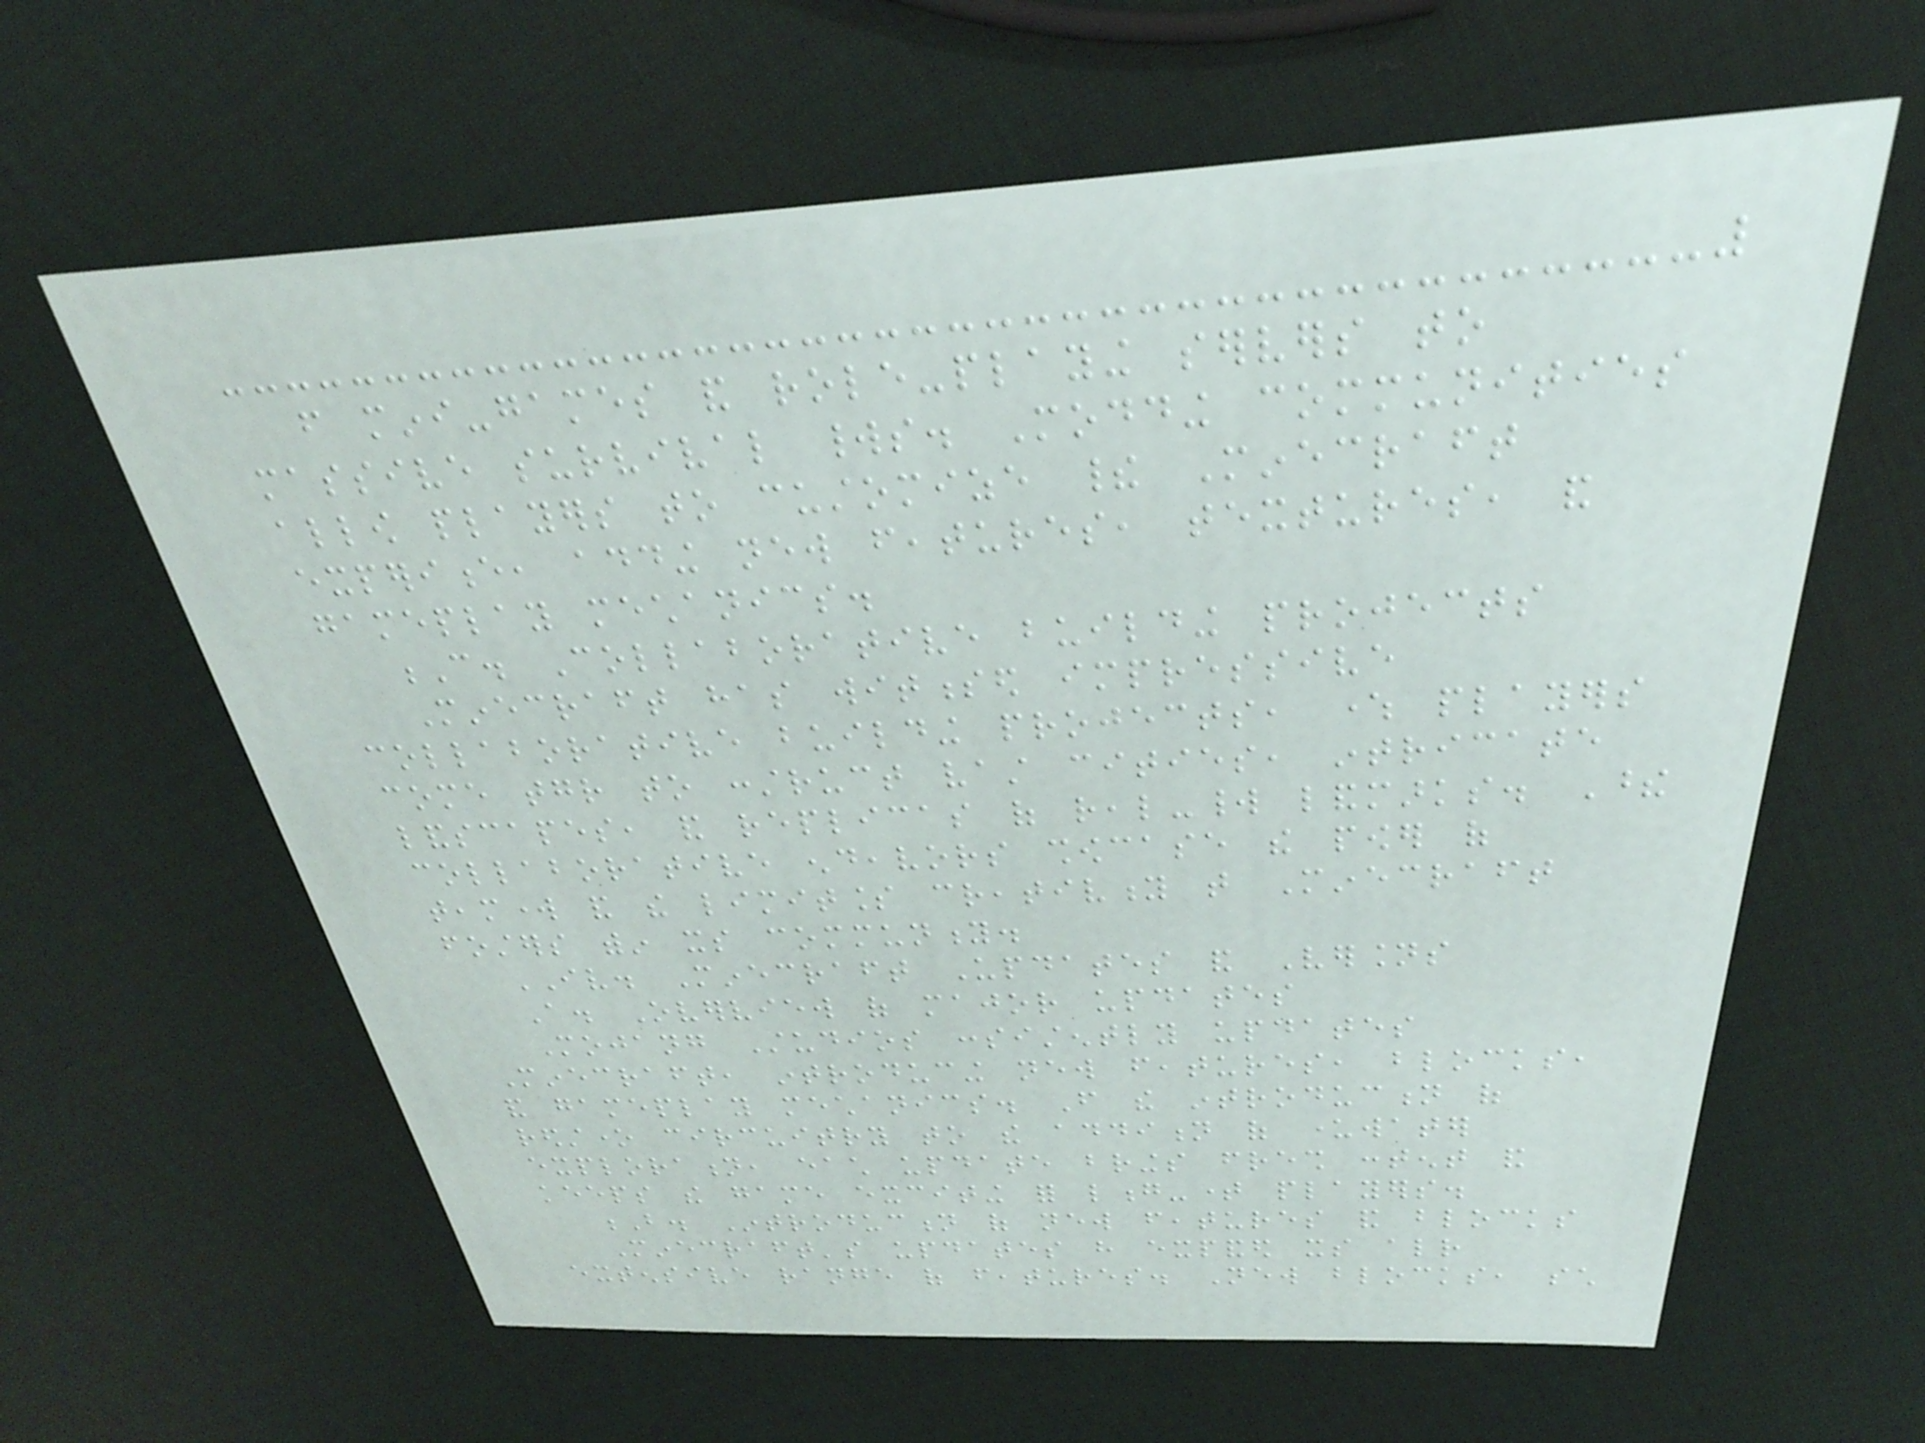from mini-games and role-playing servers to
massive survival worlds. Modding communities
allow players to customize their Minecraft
experience, adding new features, textures, and
gameplay mechanics.
C. Collaborative building projects
Minecraft has witnessed impressive
collaborative building projects, where players
come together to construct vast cities, intricate
landscapes, and replicas of real-world landmarks. These
collaborative endeavors showcase the power of
teamwork and the limitless creativity that Minecraft
fosters within its community.
IV. Minecraft Updates and Versions
A. Overview of major updates
Mojang Studios consistently updates
Minecraft, introducing new features, blocks,
and gameplay mechanics. From the introduction of
redstone circuitry to the addition of underwater
exploration, each update brings fresh content and
keeps the game exciting for long-time players.
B. Introduction of new features and blocks
Minecraft's updates have expanded its already
extensive range of features. New blocks, such
